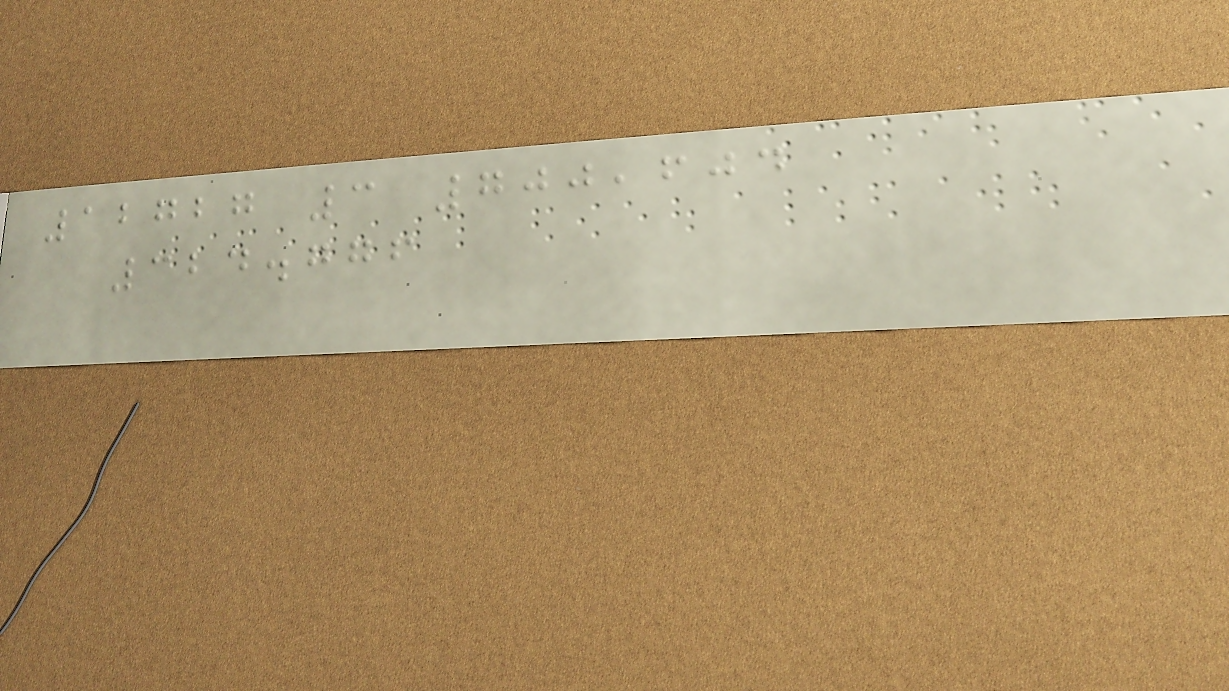12727 3 700,604
324.776
